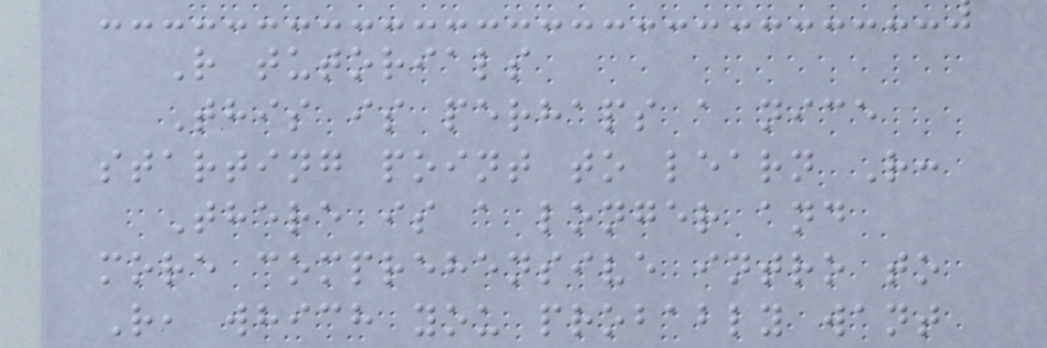R tutorials
This is perhaps a nice
starting point to learn R:
There is a longer and
more comprehensive intro to
R, which you probably want
